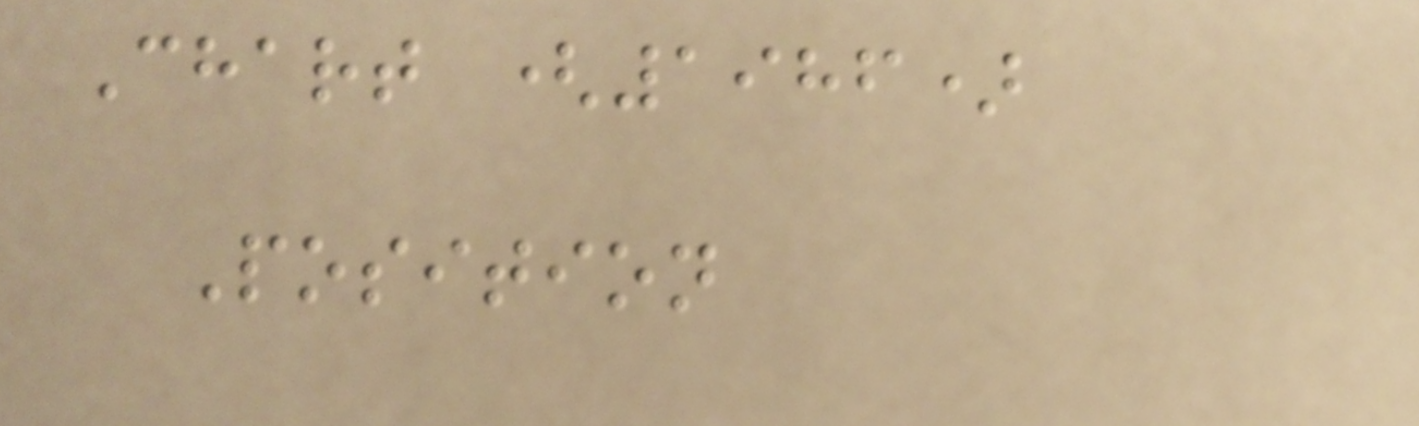Chart (1986)
Position
